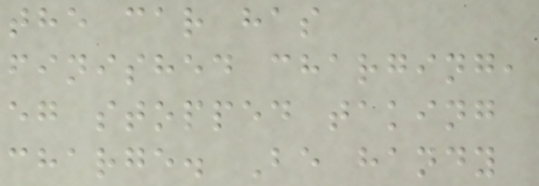the car has
finished charging,
eg stopped taking
charge. Be handy
